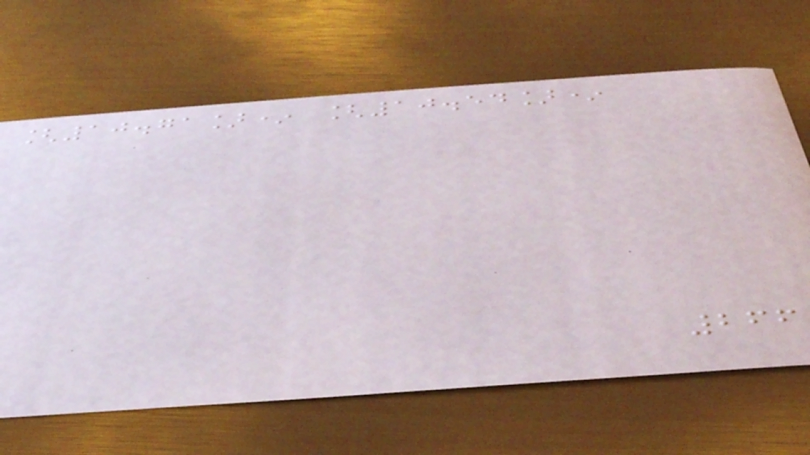[10.71]* [10.54]*
266
